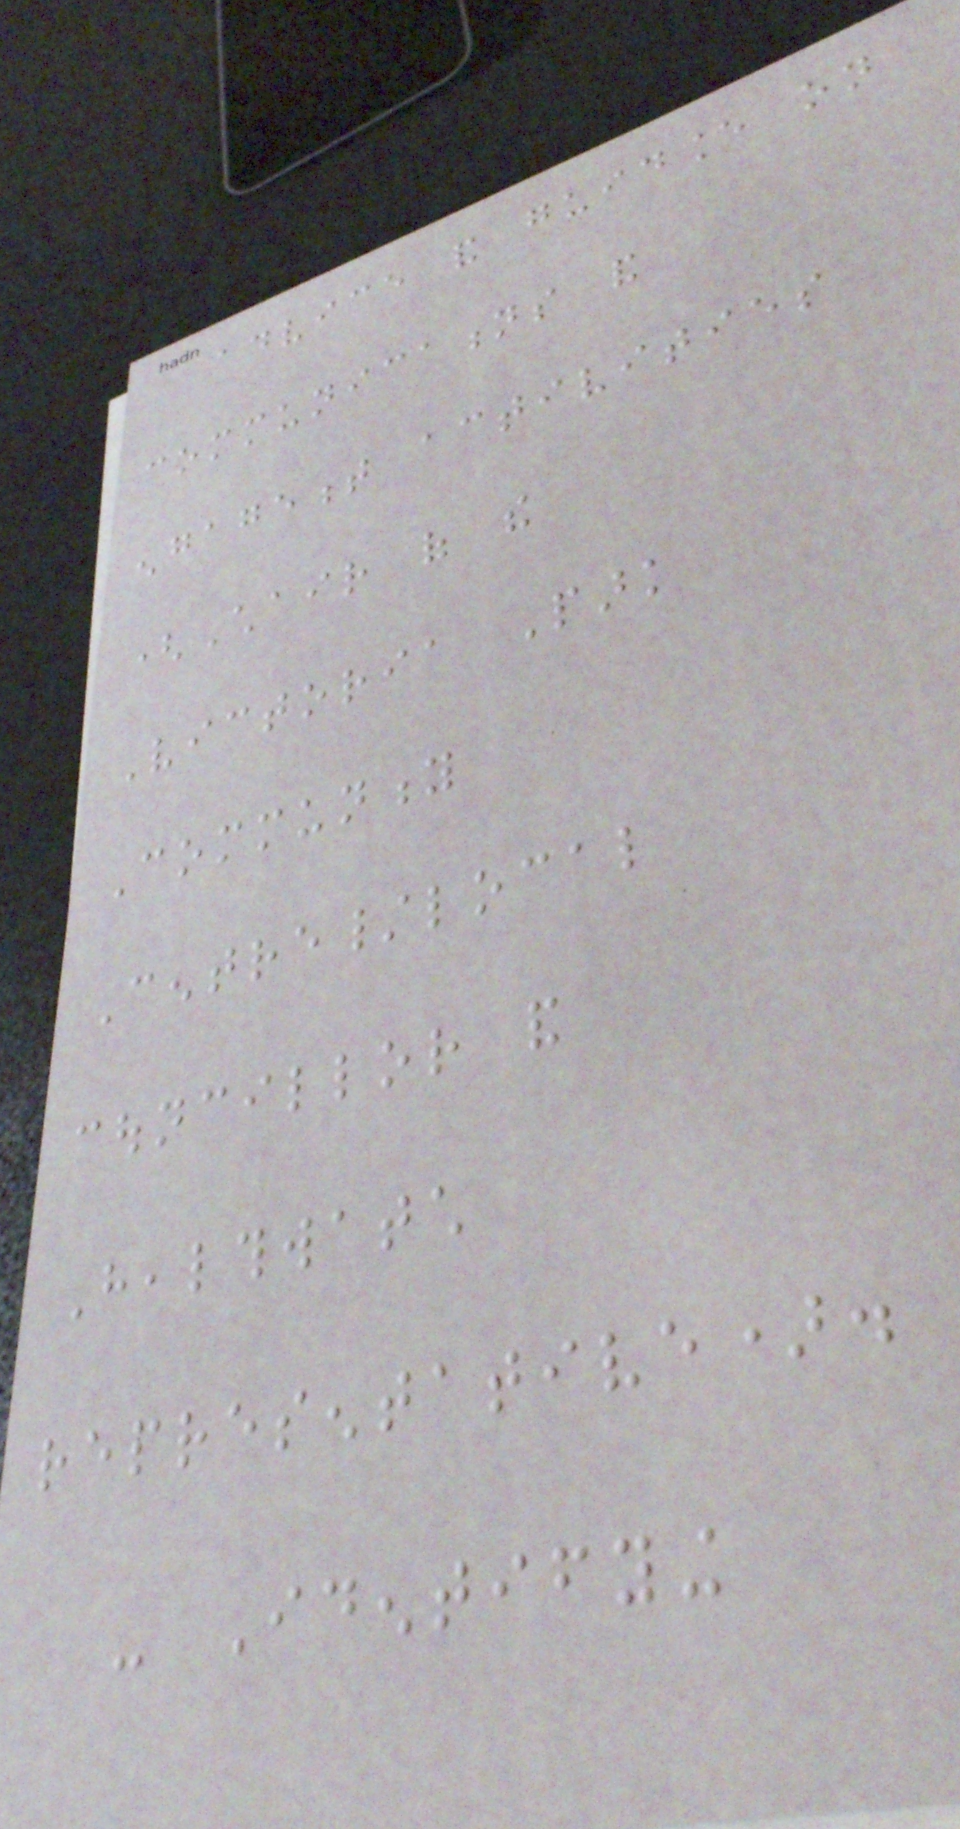advice and guidance on
communications and
engagement activities
(Chair of the
Victoria Park
Community
Centre/local
councillor and
Healthwatch
representative).
- Identifying
